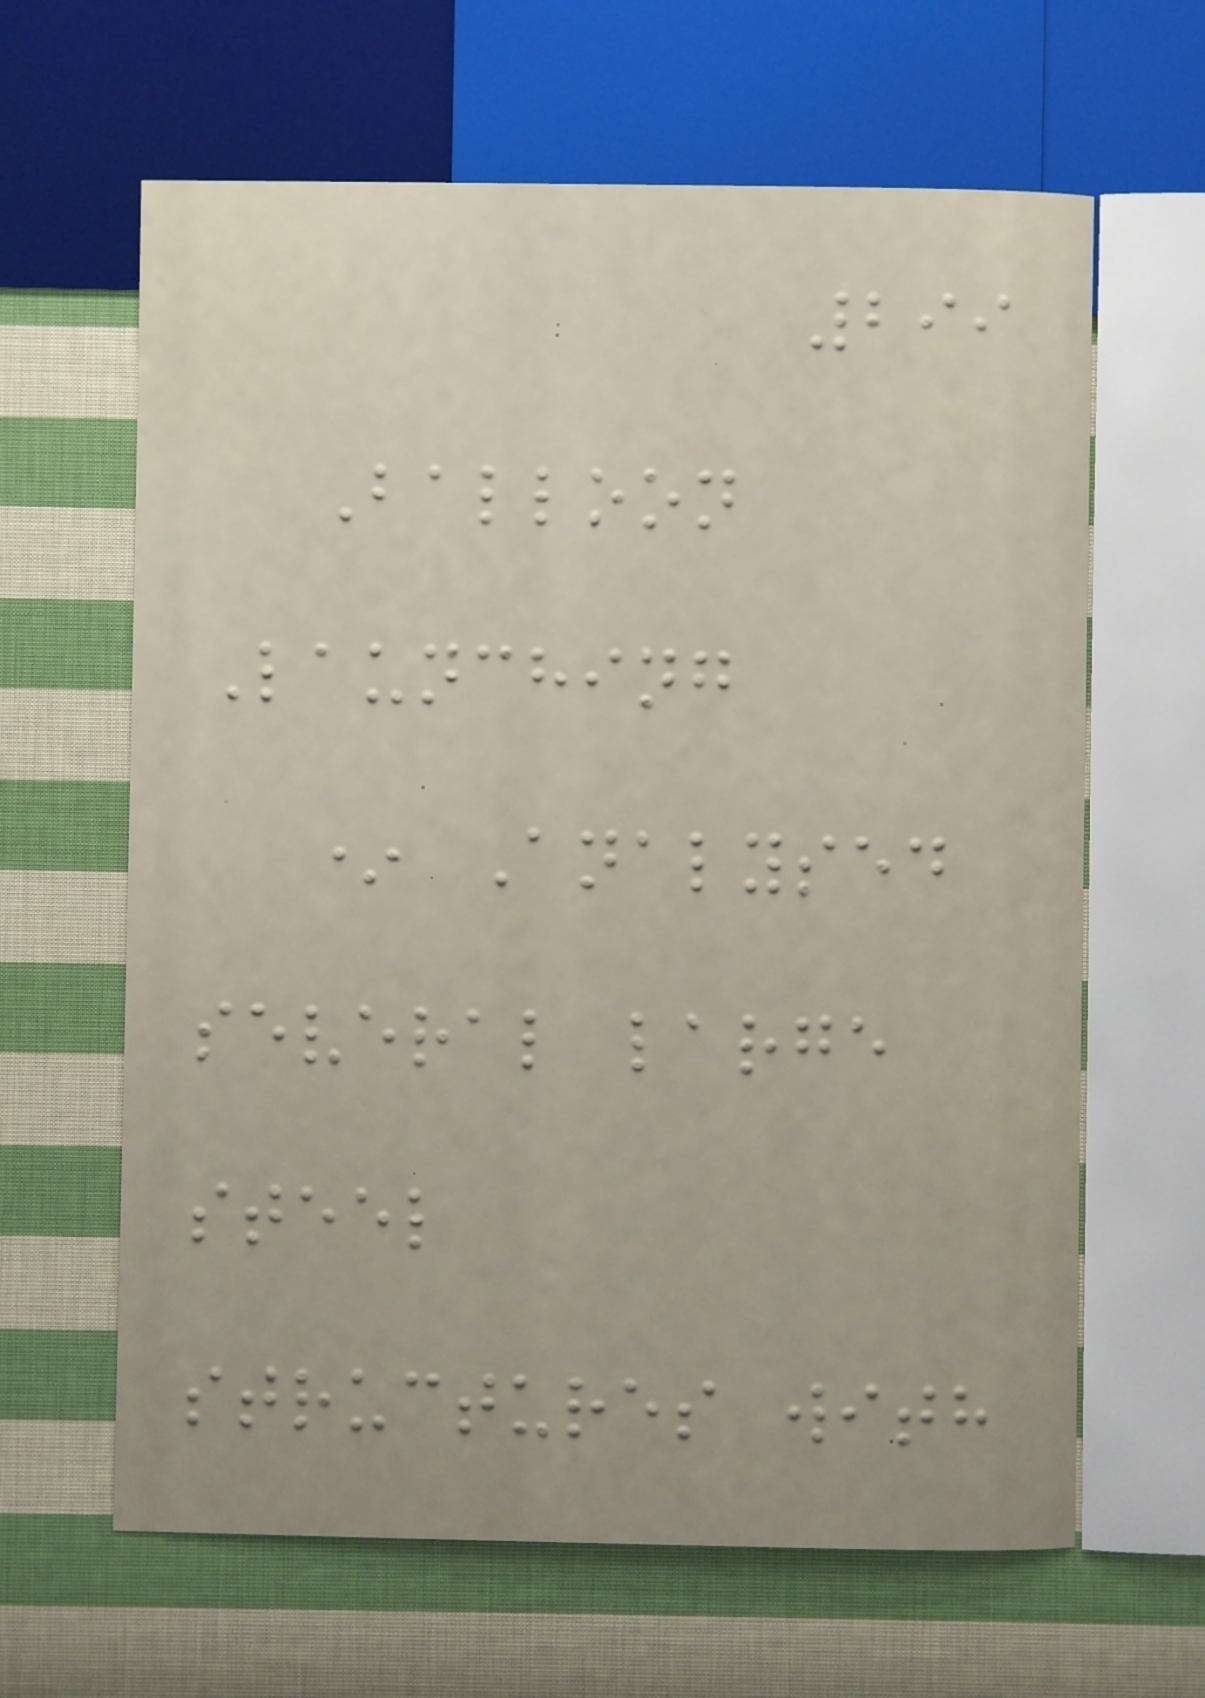299
Balloon
Launching
* Analysed
several large
steel
structures with
